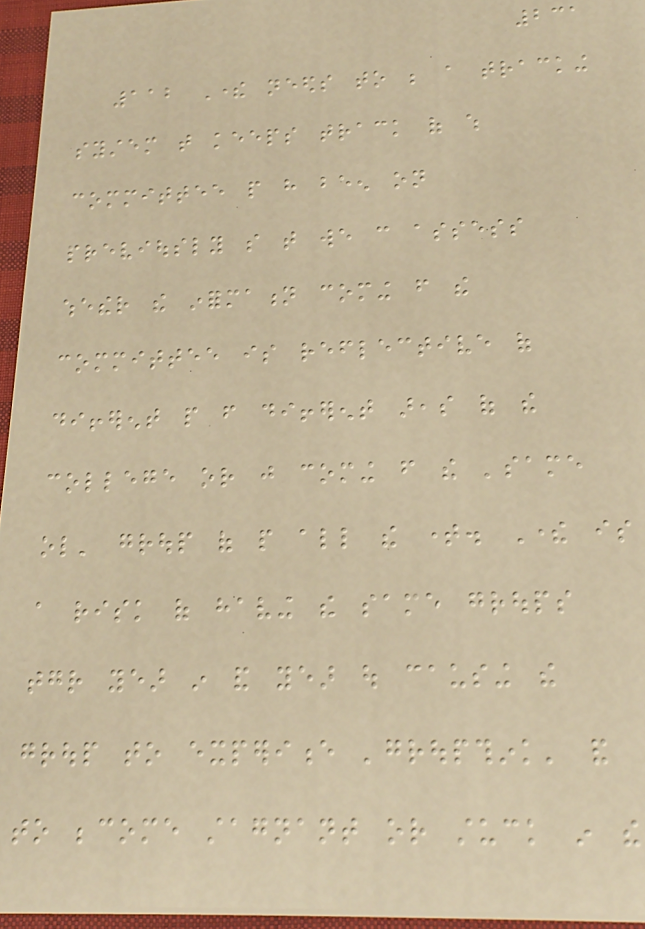231
112 There needs to be a tracking
system that keeps track of which
committee people have been on
previously so that we can assess
whether the information coming from the
committee is reflective of
different people from different areas of the
college or just coming from the 'same
ol' group of people all the time. There is
a risk of having the same groups
together year in and year out causing the
group to experience 'groupthink' and
to become stagnant or stuck in the
